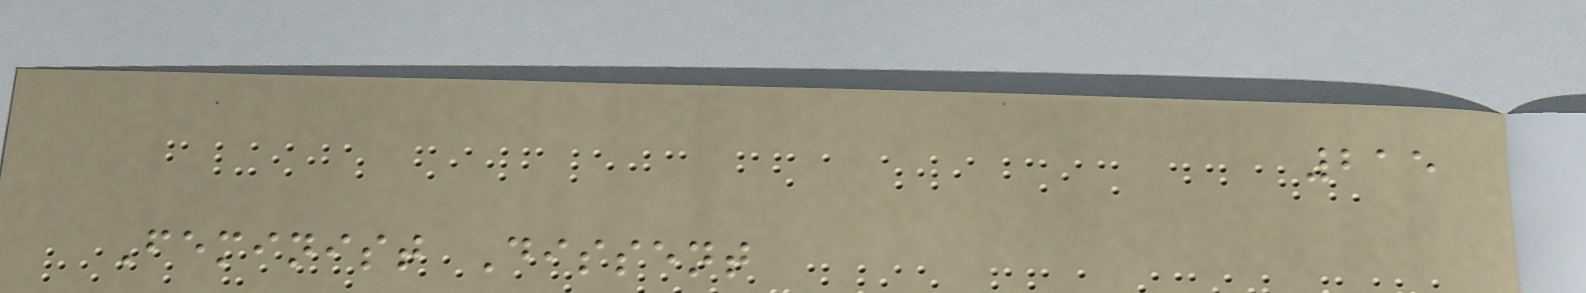215
Feminist Dissent
